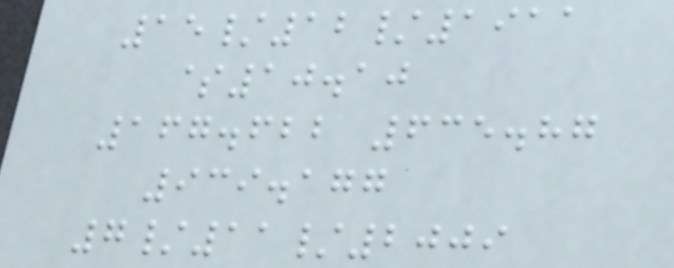15/12/1911
$10.10
167.622 635.87
939.177
7/11/2009
